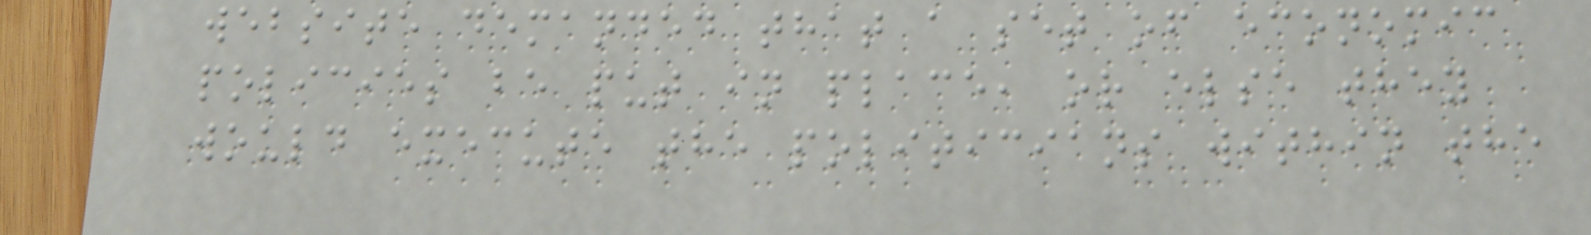website demanded that a set of economic
policies be put in place, or else they
would execute the politicians within the
